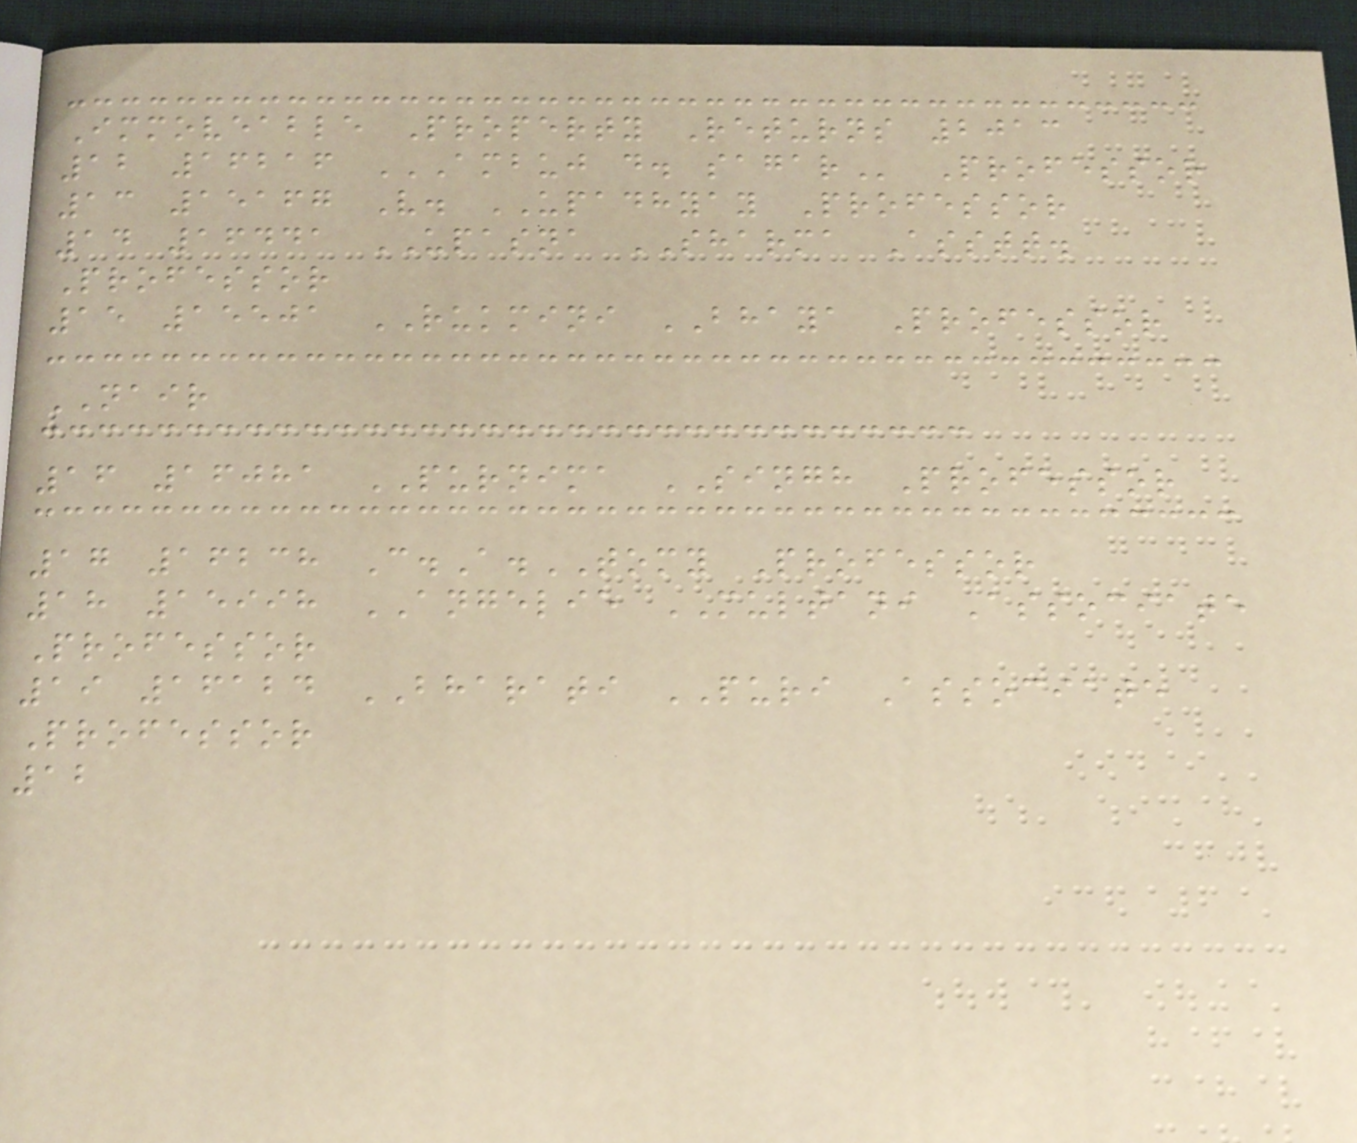Immoveable Property Returns 2013
12 16216 AMBUJ D. SAGAR Professor
13 15167 V. UPADHYAY Professor
14 16441 UPASNA SHARMA Asstt.
Professor
15 15501 RUKMINI BHAYA Professor
NAIR
16 16081 PURNIMA SINGH Professor
17 16238 C.A.TOMY Professor
18 15998 ANGELIE MULTANI Associate
Professor
19 16124 BHARATI PURI Associate
Professor
12
